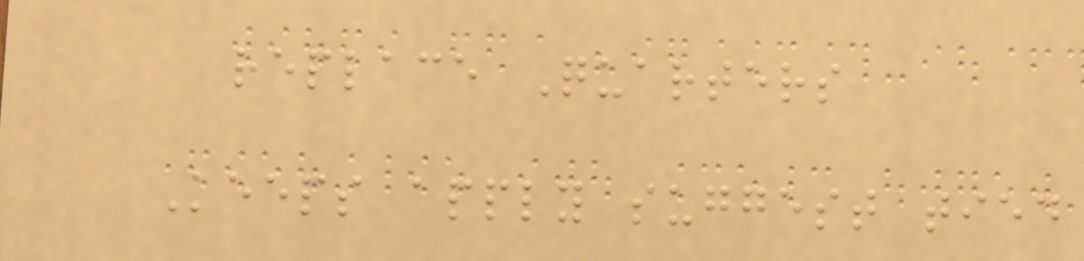replace Quarters
Keeps apply suggest tied
